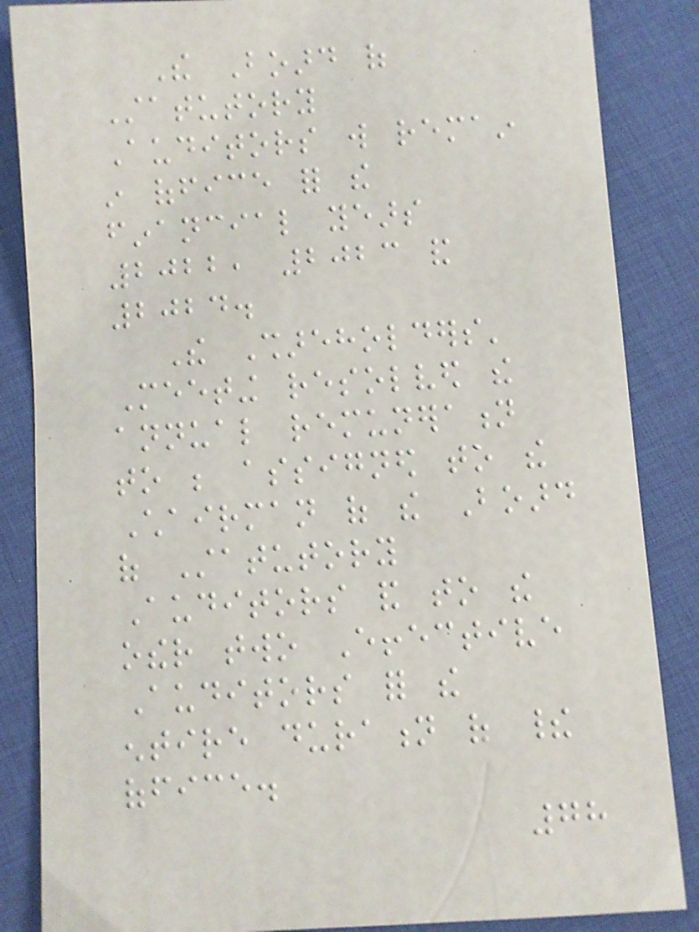The Board of
Statutory
Auditors will remain
in office for the
financial years
2022, 2023 and
2024.
The Shareholders'
Meeting resolved the
annual remuneration
to be assigned to the
Chairman of the Board
of Statutory
Auditors and to the
other two Effective
Auditors for the
entire duration of their
office.
78
